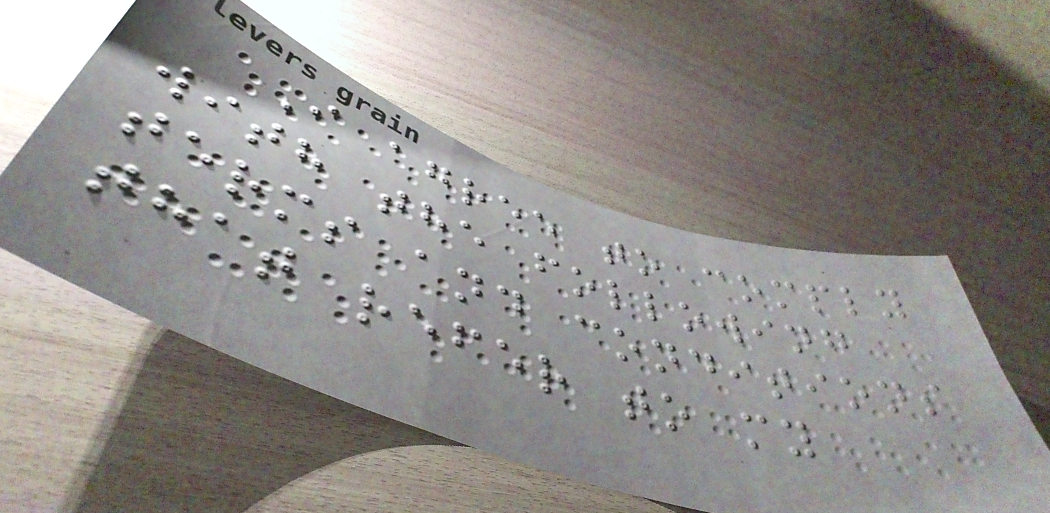I agree to comply
with the following
terms and conditions
that refer to my
